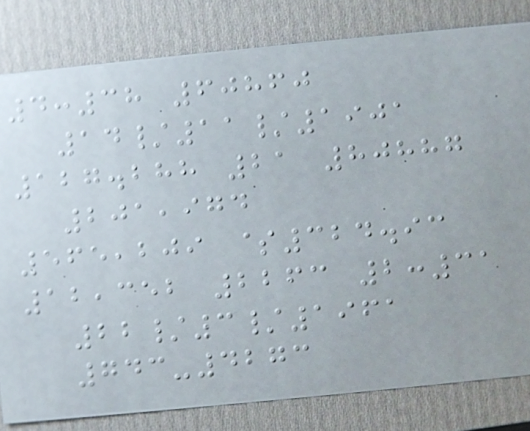4:38 60860
14/11/1901
127.288 21 80887
201,974
565,209 $324.93
12,352 2263 2:31
22/3/1961
743-4273
